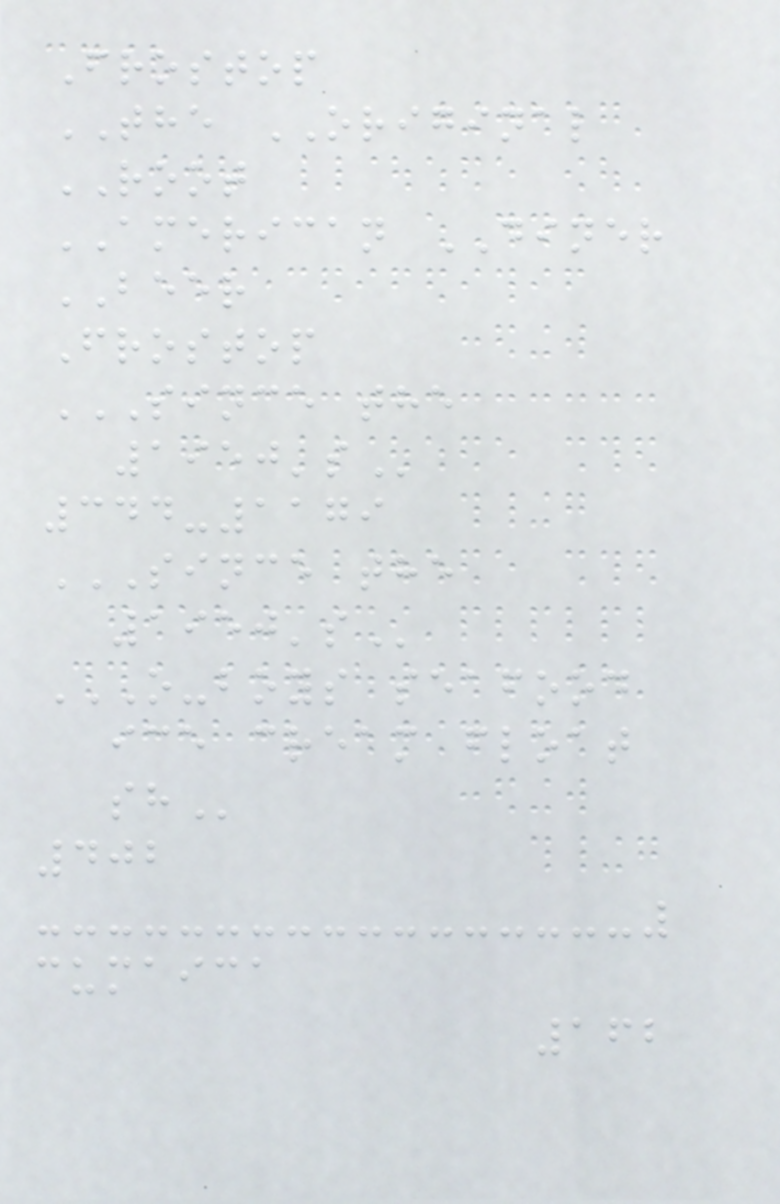Frostop
THE ORIGINAL
ROOT
AMERICAN DINER
BEER
Frostop
SINCE THE
1950'S
344-1179
SINCE THE
1950'S
O-BOYS SEAFOOD
ICE CREAM FLOAT
SH
402
cumaica
162
